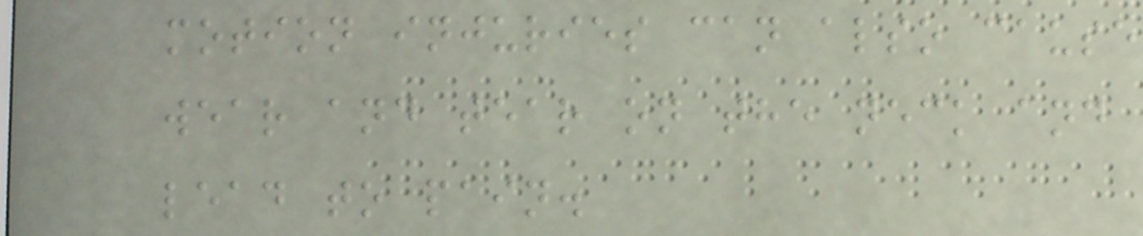motion injuries can also cause
wear and tear on the neck and
lead to pain.
